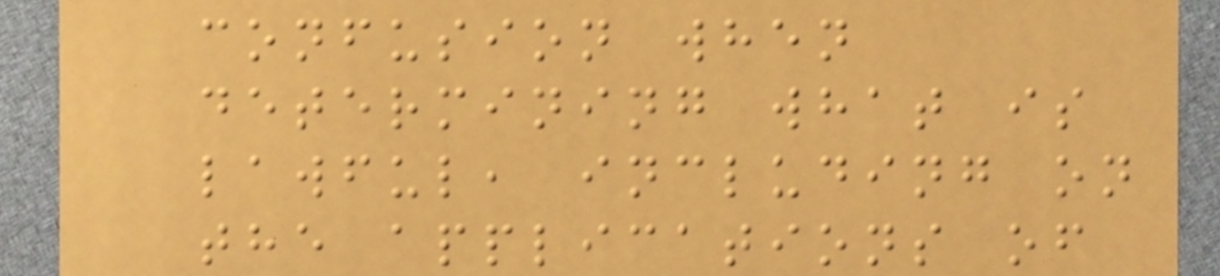confusion when
determining what is
lawful, including on
the applications of
